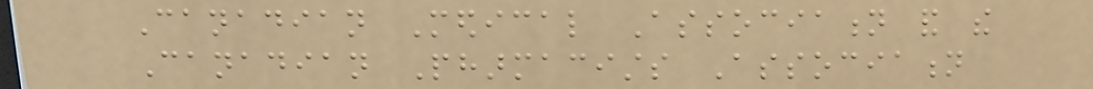Canadian Medical Association and the
Canadian Pharmacists Association
